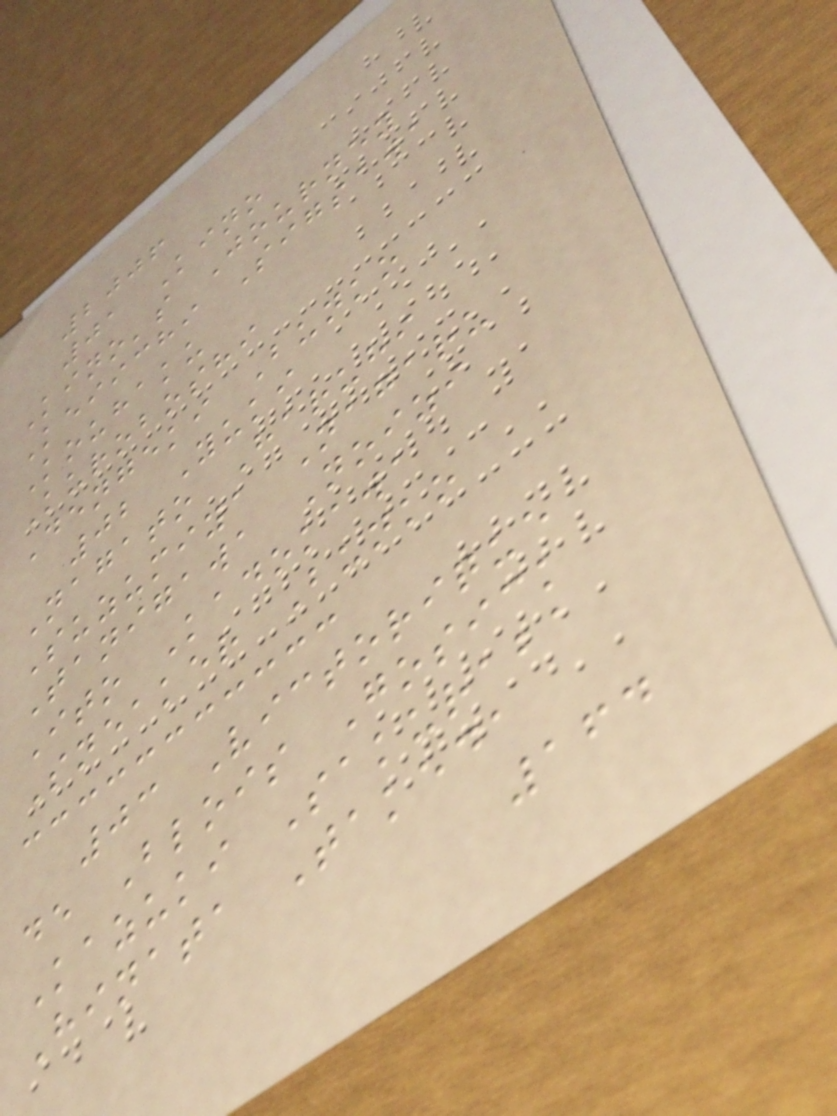2006
01 Kino
Kino's Journey
Keiichi Sigsawa
Kouhaku
Kuroboshi
Dengeki Bunko
02 Yuki
Nagato Haruhi
Suzumiya Nagaru
Tanigawa Noizi
Ito Kadokawa
Sneaker Bunko
03 Victorique
de Blois Gosick
Kazuki Sakuraba
Hinata Takeda
164
